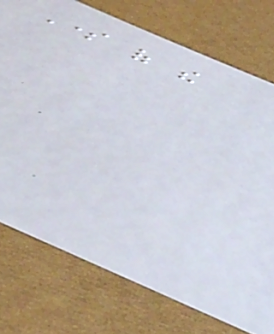Some of the
